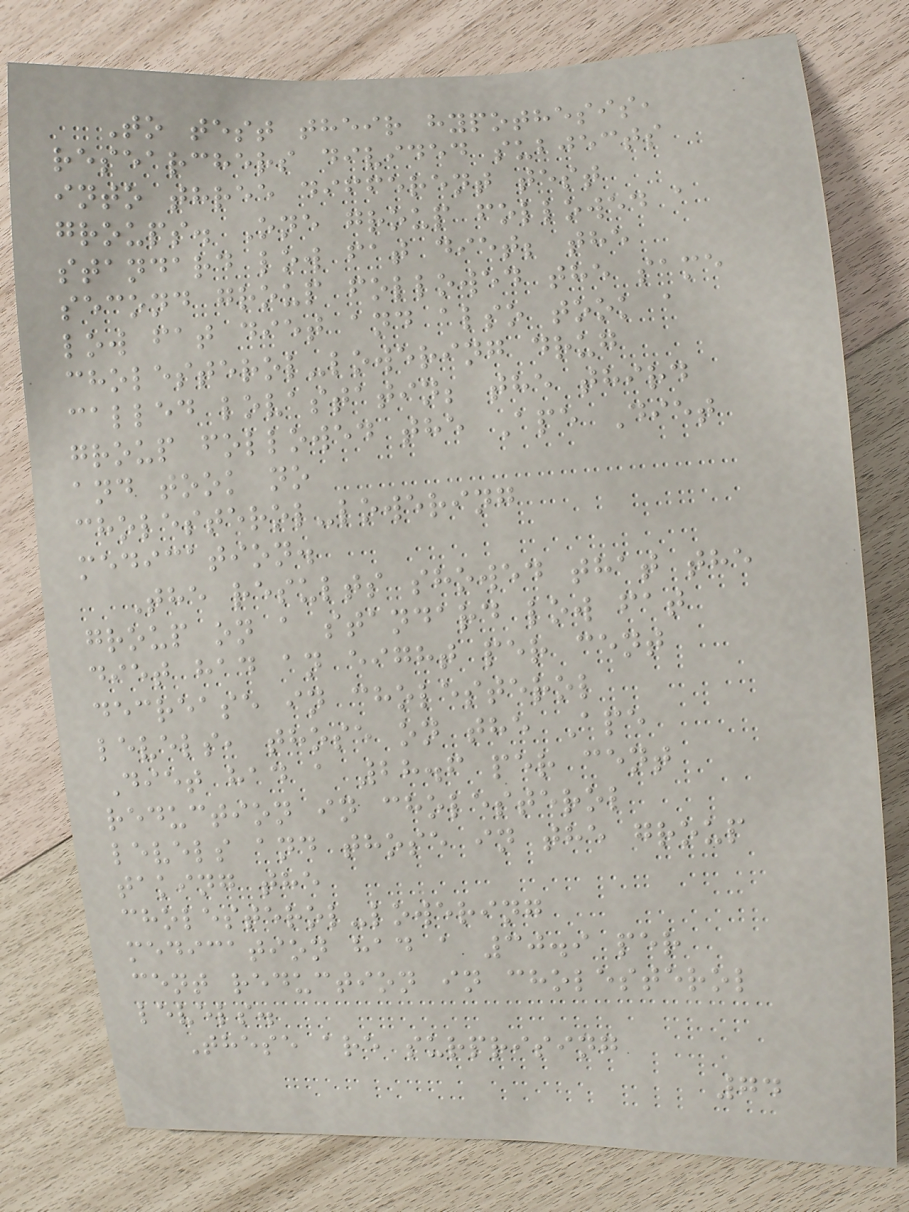To test their hypothesis,
researchers divided subjects
into three different test
groups. One group followed a
standard low fat diet; the
second group followed the same
low fat diet and also took a
cholesterol-lowering drug
called lovastatin; the third
group followed the Ape Diet
and took no
cholesterol-lowering
medication.
The results showed that the
group on a standard low fat
diet had an eight per cent
decrease in cholesterol
levels, those on the Ape
Diet had a 28.6 per cent
reduction in cholesterol
levels and those in the group
taking the
cholesterol-lowering
medication had a 30.9 per
cent reduction in cholesterol
levels.
These are surprising
74
